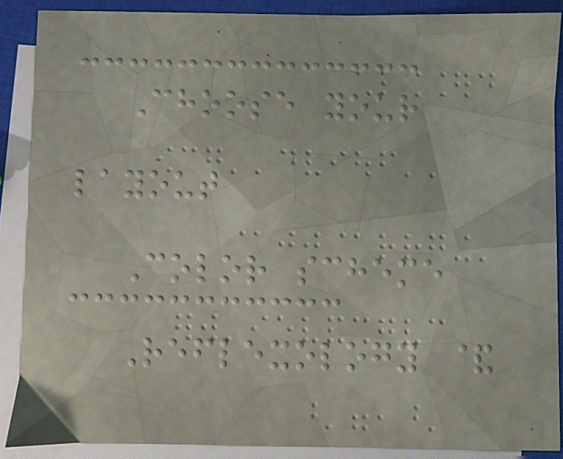Choose your
layout
Color scheme
Reflexology &
